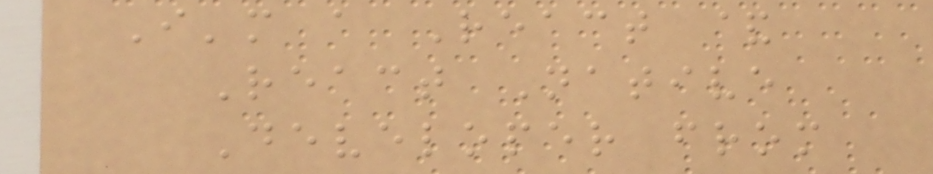I'm a React &
React Native
Developer from
